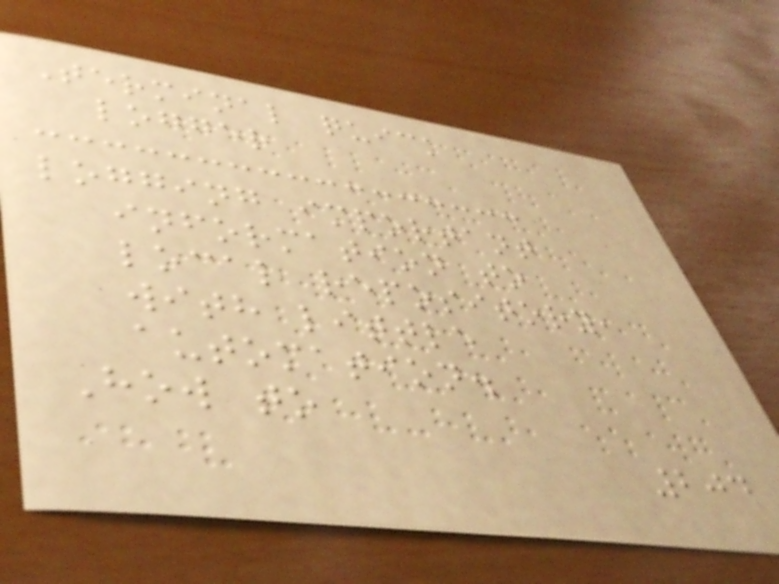Terminal quick
logger
logging important
information to
local repository,
with little
automation.
How to
204
